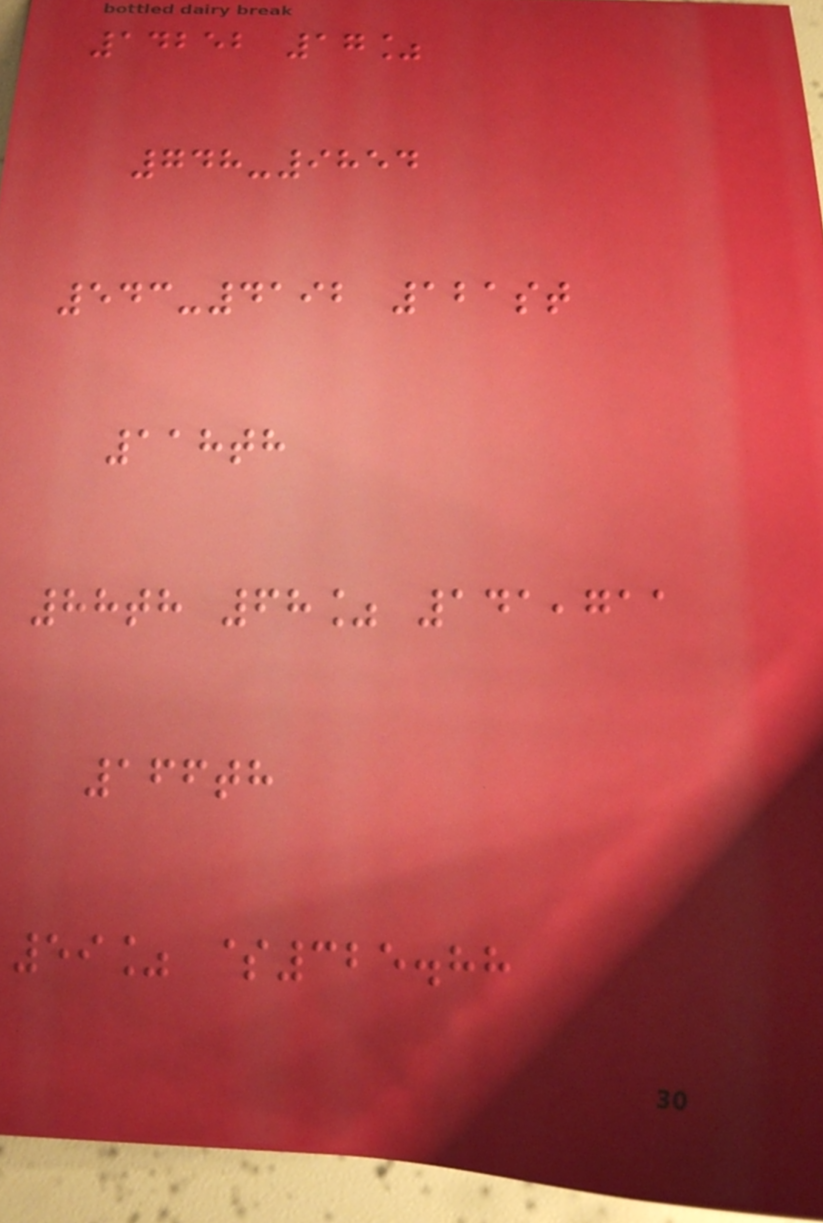14252 17%
748-9854
543-4192 121st
118th
88th 68% 141,711
166th
59% $325.88
